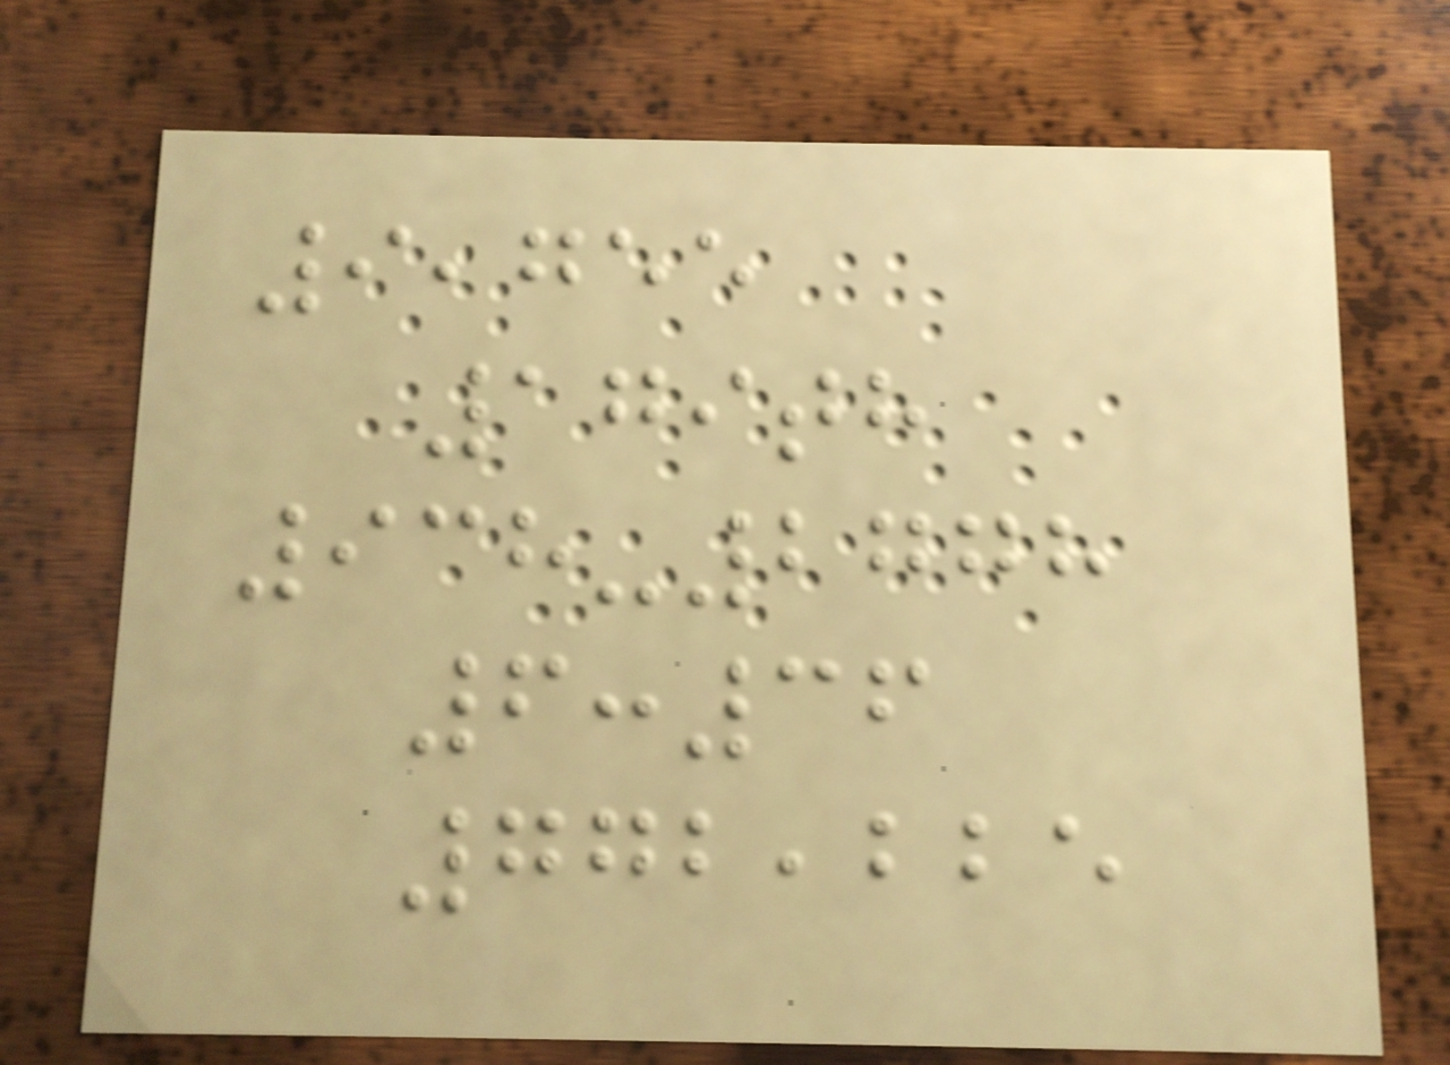9,755
179th
938-2778
6:36
772,225
